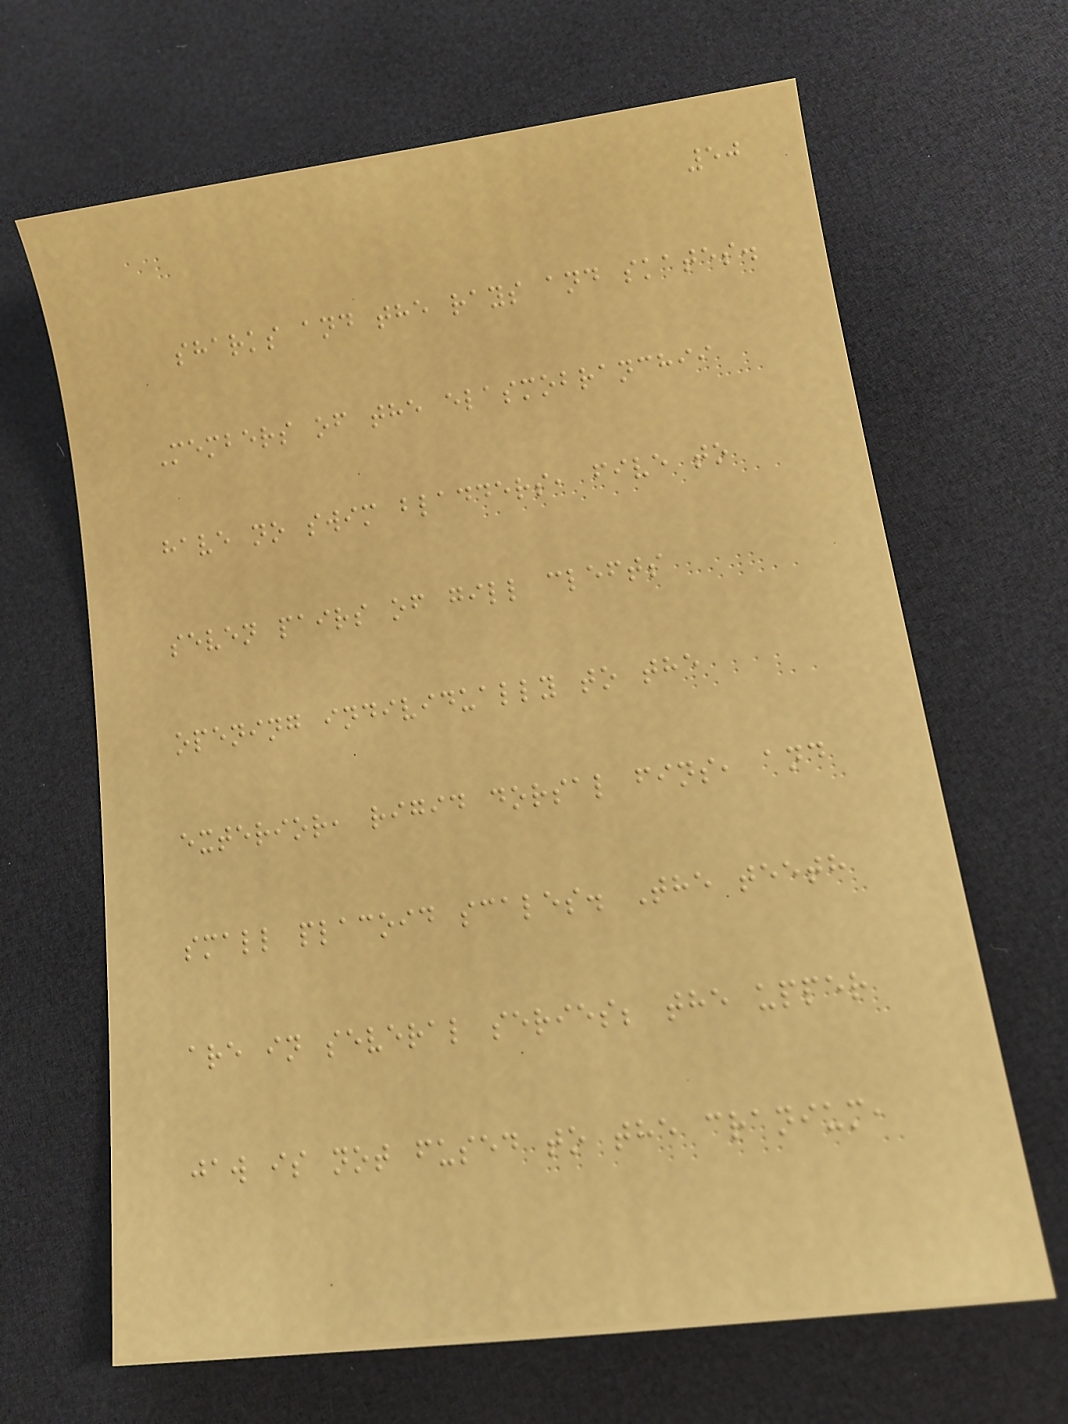50
sharks and the rays and skates.
Members of the elasmobranchii
have no swim bladders, five to
seven pairs of gill clefts
opening individually to the
exterior, rigid dorsal fins, and
small placoid scales. The teeth
are in several series; the upper
jaw is not fused to the cranium,
